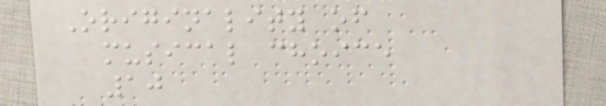Originality of
musical choice
10
